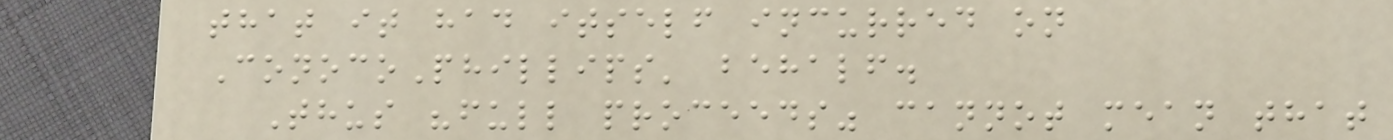that it had itself incurred on
ConocoPhillips' behalf.
Thus "full proceeds" cannot mean that
